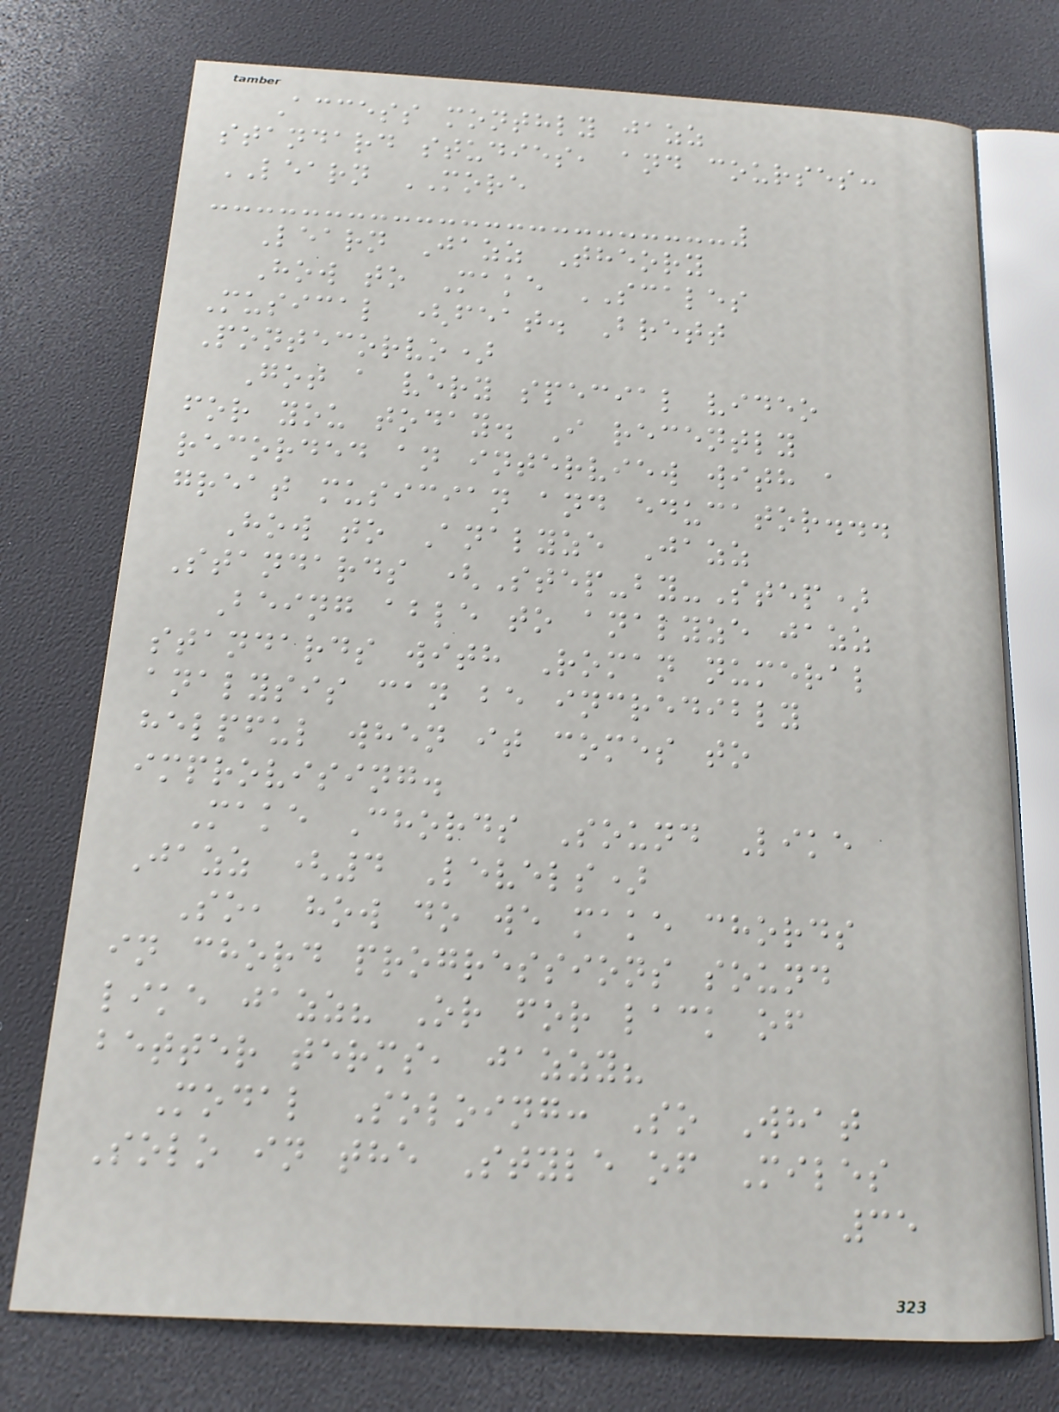Access monthly jazz
standard studies, and courses:
LEARN MORE
Learn Jazz Theory
How to Make SCALES
Musical (feat. Brett
Pontecorvo)
Got a very special video
for you today. I recently
recorded an interview with a
great musician and educator...
How to Analyze Jazz
Standards (Step-by-Step)
Being able to analyze jazz
standards with Roman numeral
analysis can be incredibly
helpful when it comes to
improvising.
Make Chords Sound Like
Jazz (4 Levels)
So, how do we make chords
in chord progressions sound
like jazz? Or for lack of
better terms, jazzy?
Modal Soloing: So What
Solo in the Style of Miles
35
